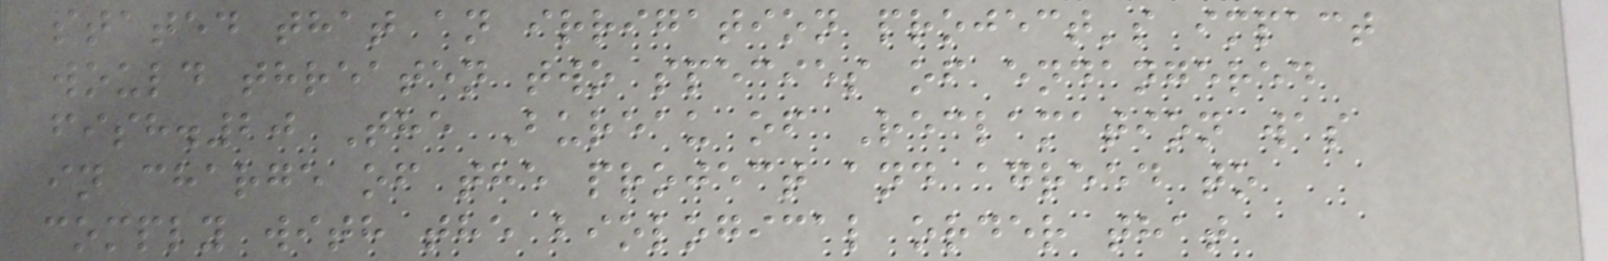stated that an irrigation project's impact
would threaten two species of endangered
fish.20 The Bureau of Reclamation was
in charge of the project and agreed to
comply with the biological order that
